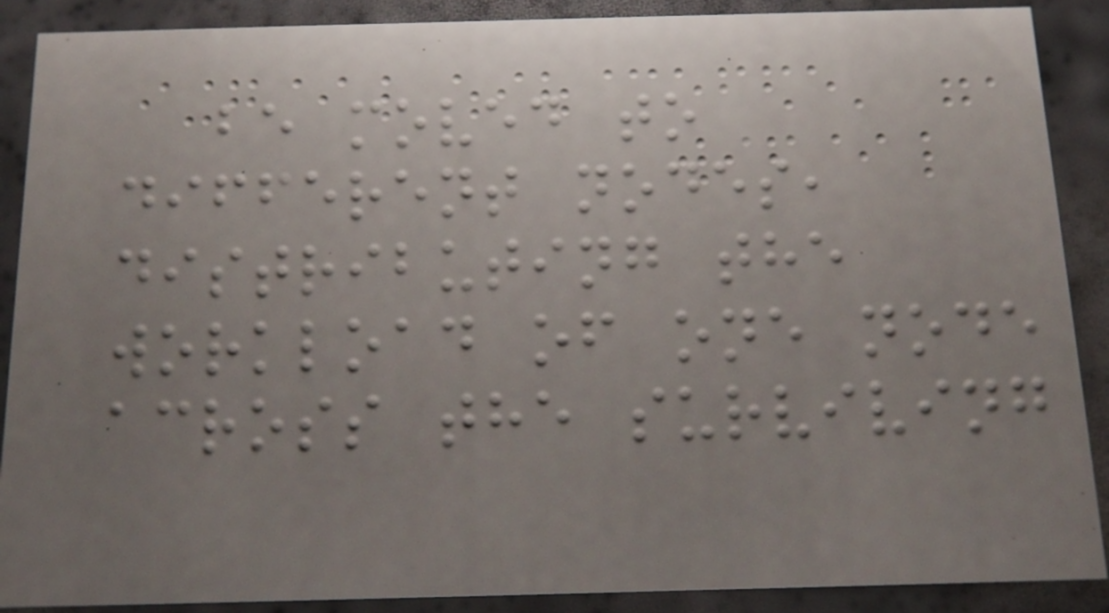be moved to
different nodes,
distributing the
workload of one node
across the surviving
